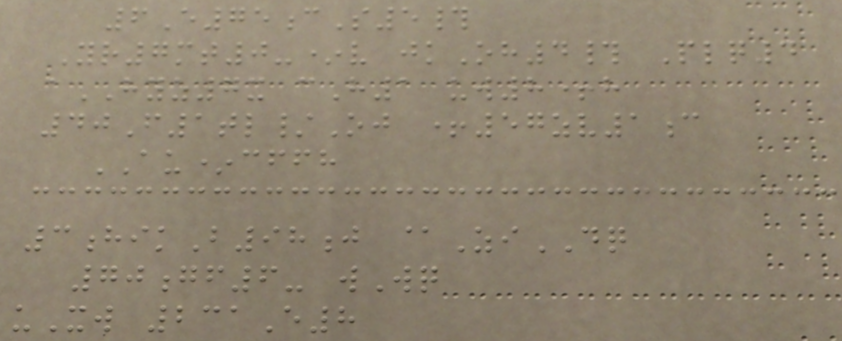6E75cS5#
Yr7mt0-*v jkOh4# Plq4
aHYZ7x cH1 uw8+h
40F1tl/Oj +57zv1c
AU*cffh
3hikB98j @ZiDQ
70gf6- wWq
uXw 231E8
